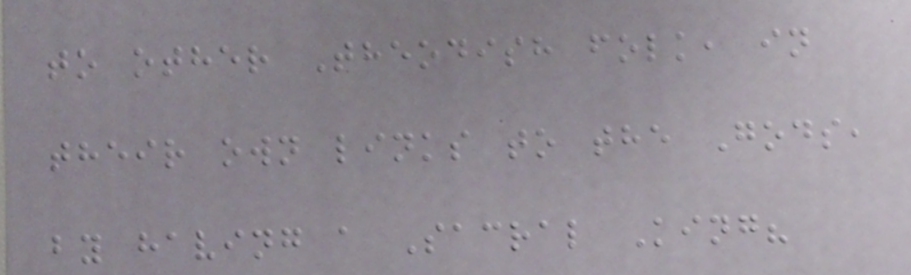to other Theodish folk, in
their own links to the Gods,
by having a Sacral King?
